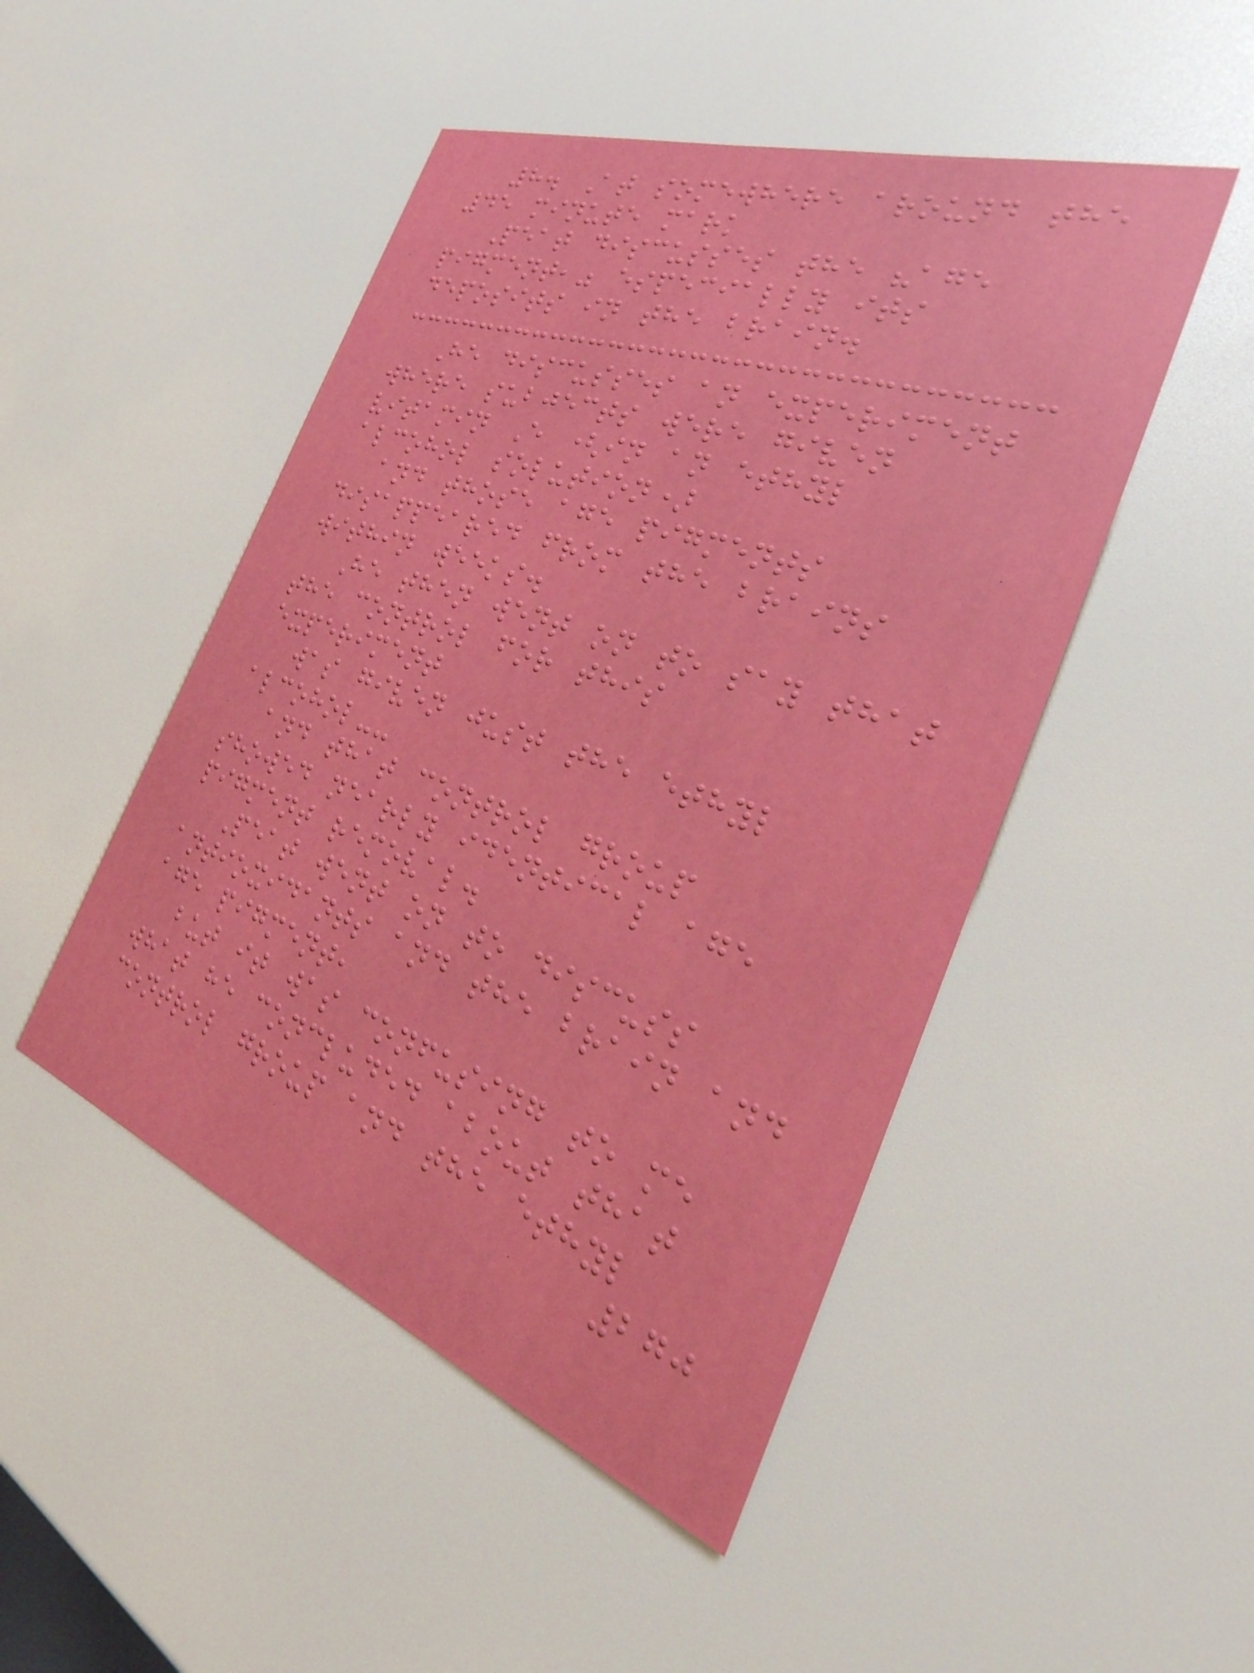8. At somewhere around the
45 minute mark
Peat discusses the "age
pigment," especially its
deposits in the brain.
He discusses an experiment
where subjects were given
vitamin E (in an ethyl
alcohol solution)
and those age pigments
disappeared from the brains
within weeks.
He then went on to say that
the control for this
experiment
was given just the ethyl
alcohol--
and that control group
showed nearly identical age
pigment removal.
Peat went on to discuss
antioxidants and the brain and
age pigment,
but it was confusing to me
what he concluded about that
control group and the ethyl
270
